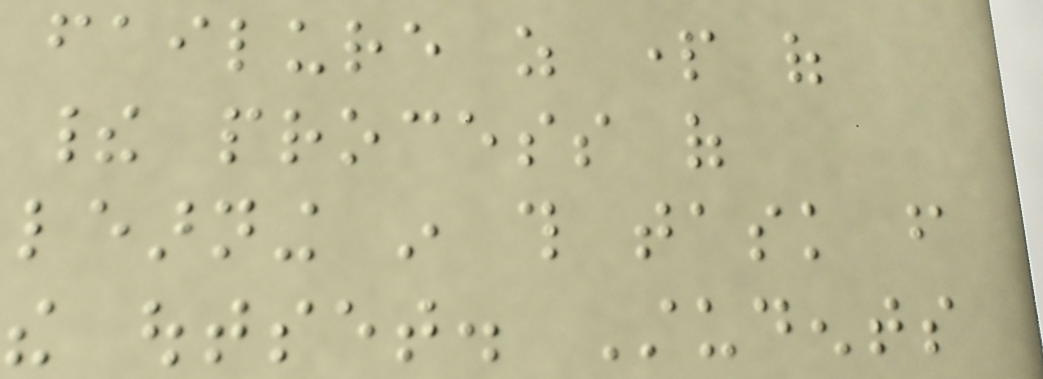failure as part of
their process of
learning in this task from
the outset. Students
